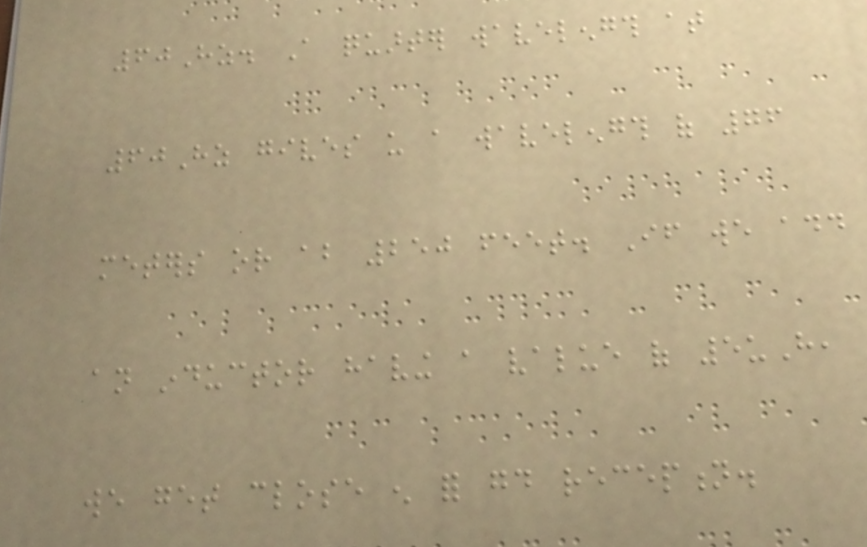60Hz. A quarter wavelength at
60Hz gives us a wavelength of 76
meters or about 250 feet. If we add
an inductor having a value of 5uH,
we get close enough for good reception.
